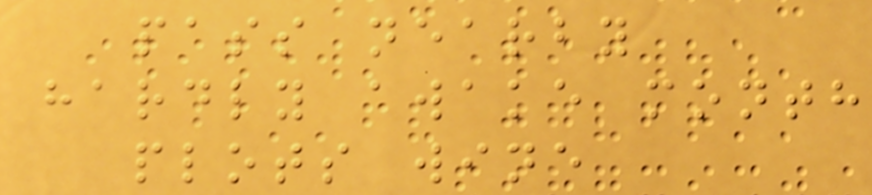pass nearby
hardly awake month
plots wine
